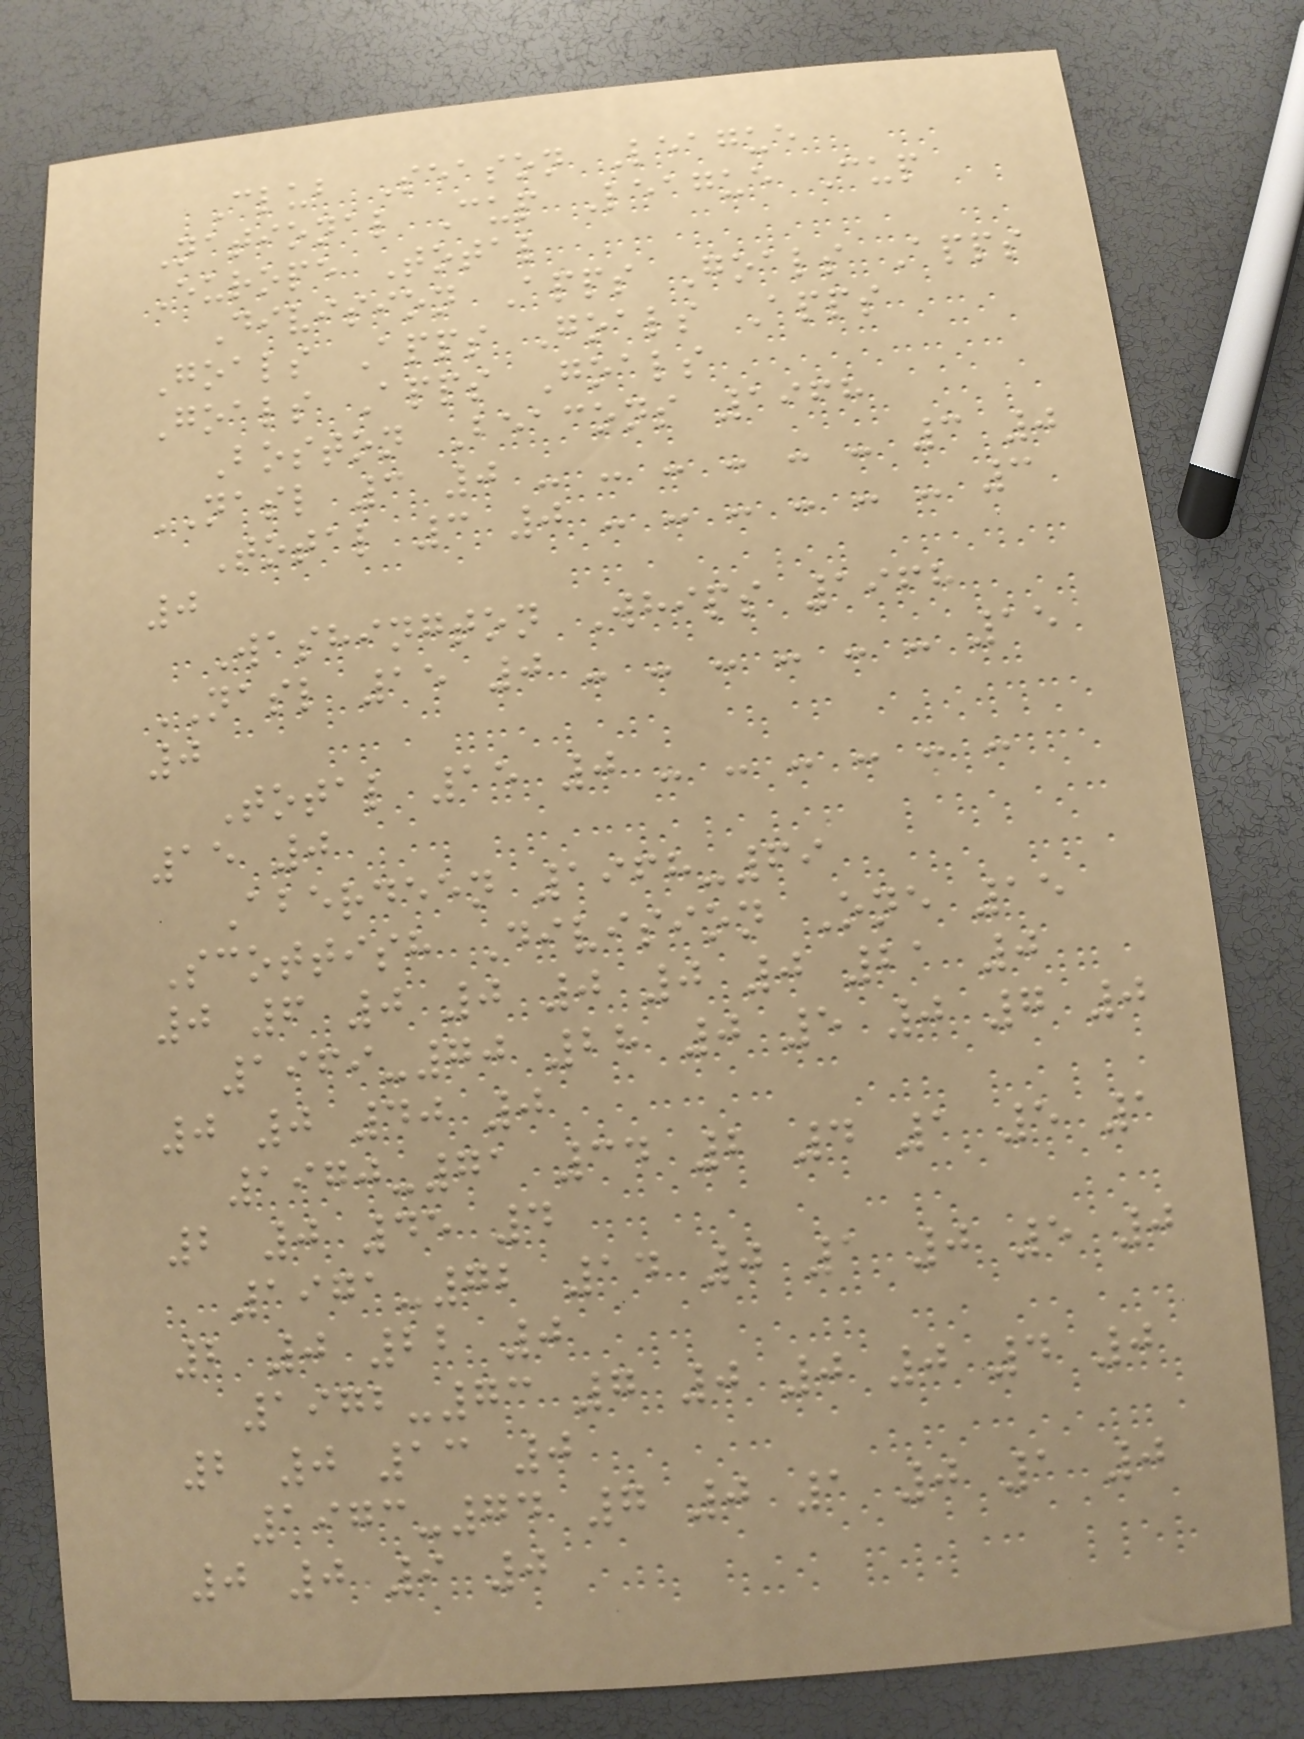Club Season League
National Cup League Cup
Europe Total
Division Apps Goals Apps
Goals Apps Goals Apps
Goals Apps Goals
Boston Beacons 1968
NASL 3 0 - - - - - - 3 0
Total 3 0 - - - - - - 3
0
Washington Whips 1968
NASL 15 0 - - - - - - 15
0
Total 15 0 - - - - - -
15 0
Aberdeen 1968-69
Scottish Division One 15
0 6 0 0 0 0 0 21 0
1969-70 28 0 5 0 7 0
0 0 40 0
1970-71 34 2 4 1 5 1
2 0 45 4
1971-72 14 0 1 0 5 0
2 0 22 0
1972-73 7 0 0 0 4 0
2 0 13 0
1973-74 7 0 1 0 1 0
0 0 9 0
